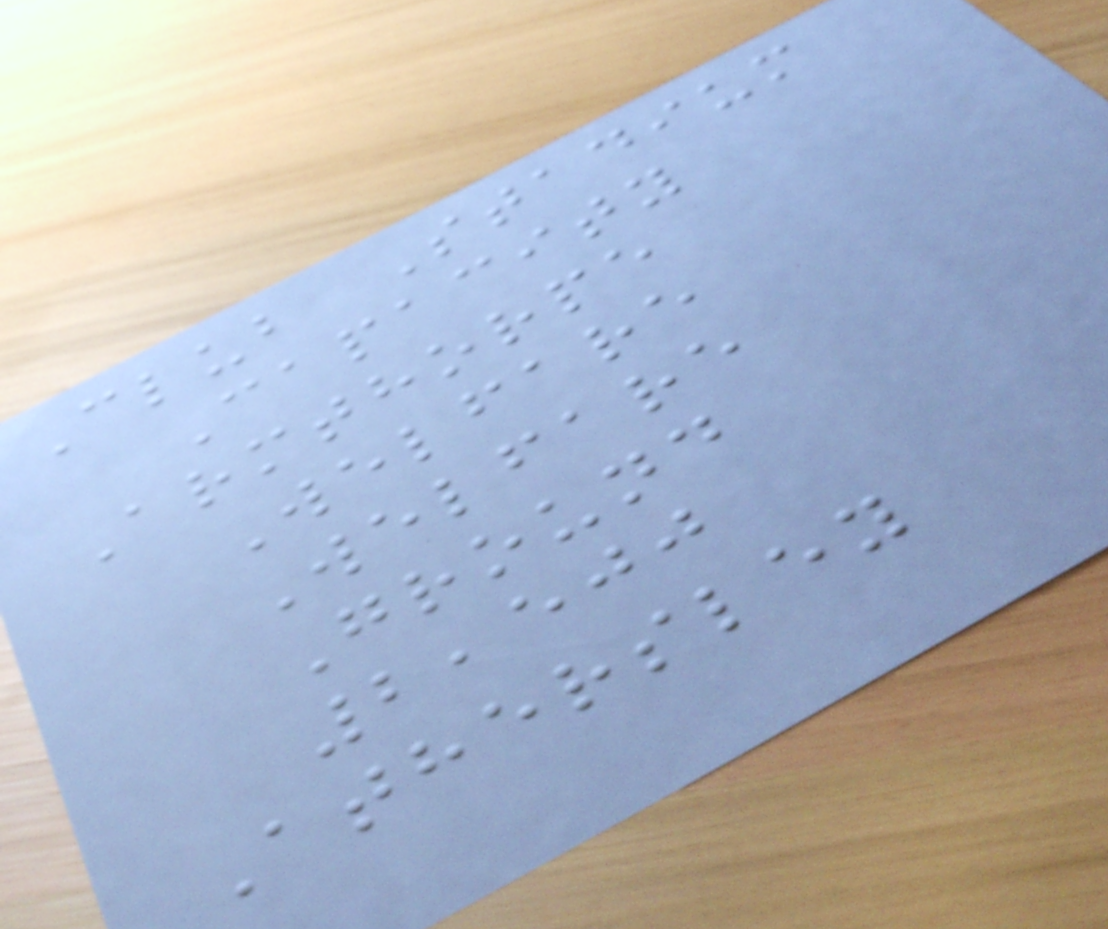Club Stadium
Capacity
Armthorpe
Welfare
Welfare
Ground
2,500
Athersley
